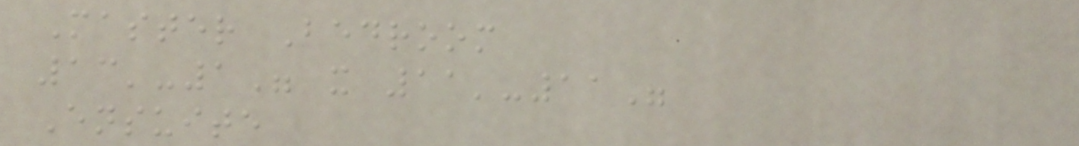Master Bedroom
13'-1" x 11'-11"
Ensuite
